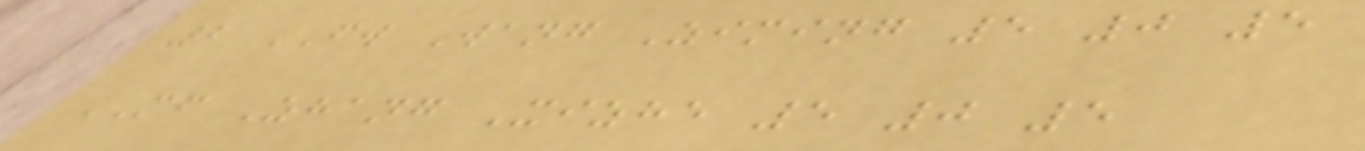2 FW Wang Ziming 5 0 5
MF Zhang Xizhe 5 0 5
